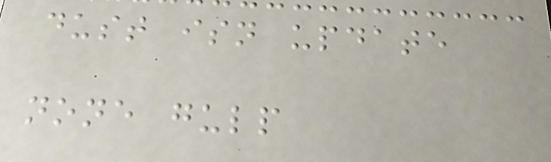dust isn update
none gulp
